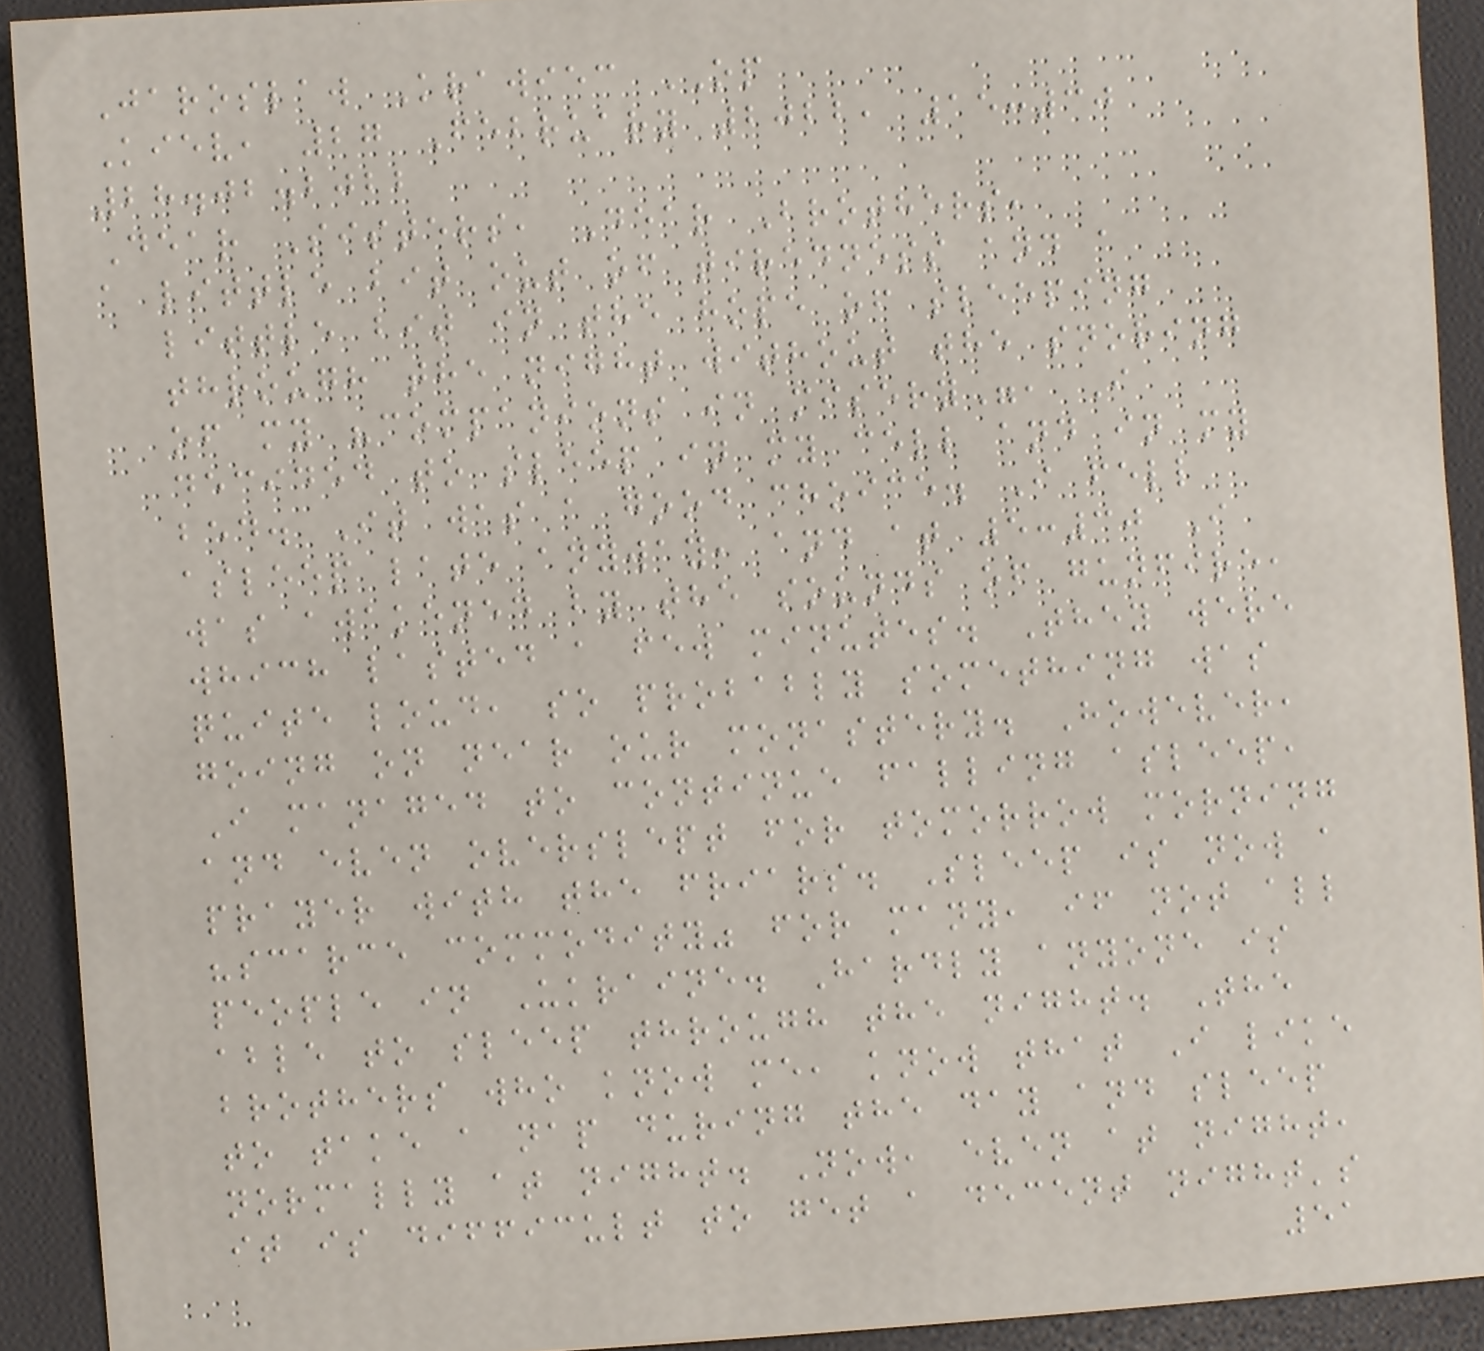Jaroslaw Krawiec OP
Kiev, 27 February 2022, 15:30
28.02.2022
Dear Sisters, Dear Brothers,
a little bit out of tiredness and a
little bit in the hope of sleeping
through the night without the snoring
of my "companions in misery", I
decided to sleep in my cell and in my
bed. It was a good choice. I fell
asleep late anyway, and at 5:30 I
was awakened by the sounds of gunfire,
which lasted a few minutes. They were
quite loud, so probably something was
going on near our monastery. However,
I managed to continue falling asleep,
and even overslept for tomorrow morning
prayer with the friars. Sleep is now a
"scarce commodity" for many, if not all
people in Ukraine. Hardly anyone is
able to sleep through the night. The
brothers who know me, know that I like
to take a nap during the day and sleep
normally at night. Now, even at night,
it is difficult to get a decent night's
51
